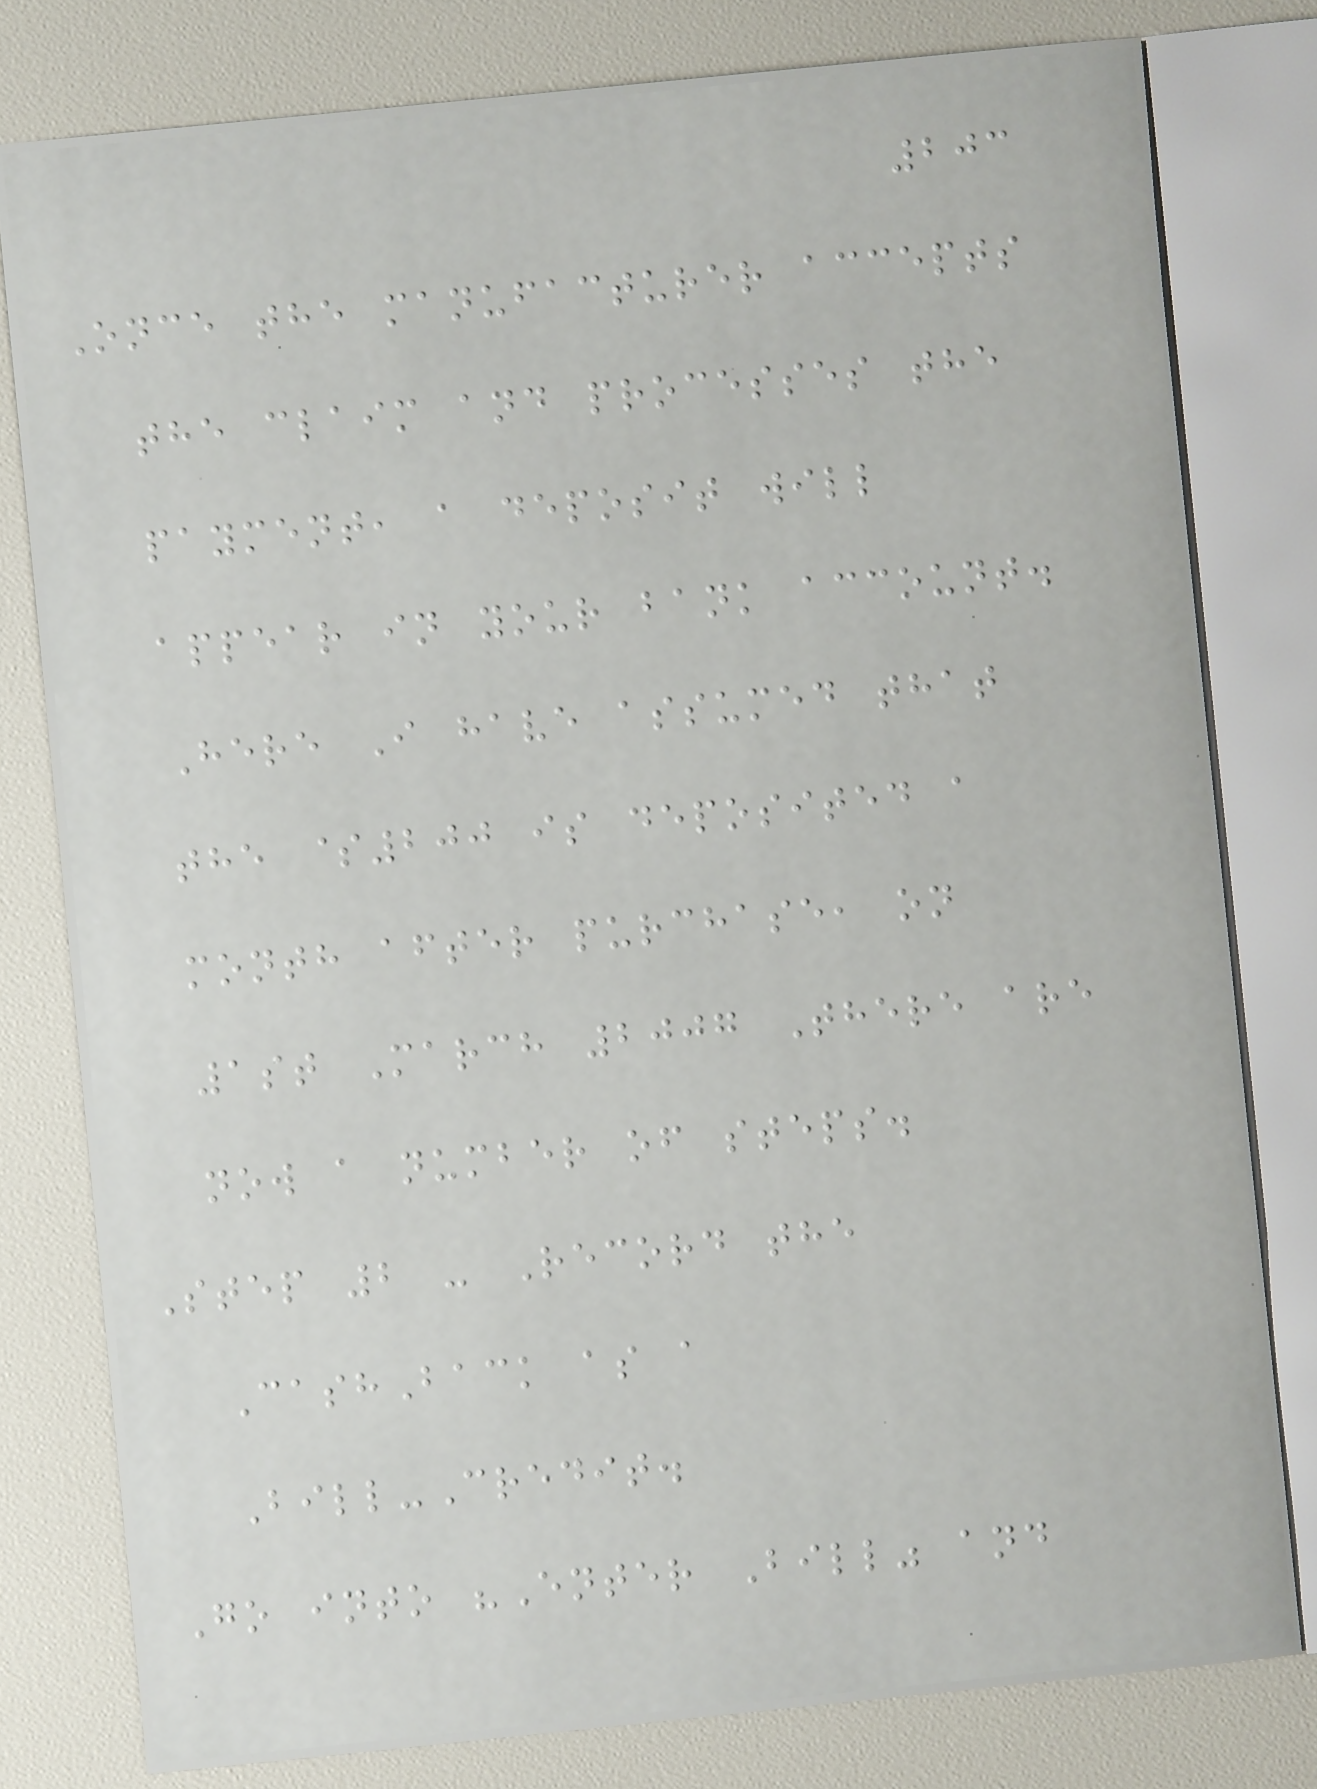203
Once the manufacturer accepts
the claim and processes the
payment, a deposit will
appear in your bank account.
Here I have assumed that
the $200 is deposited a
month after purchase, on
1st March 2007 There are
now a number of steps.
Step 2 - Record the
CashBack as a
Bill-Credit.
Go into "Enter Bill" and
